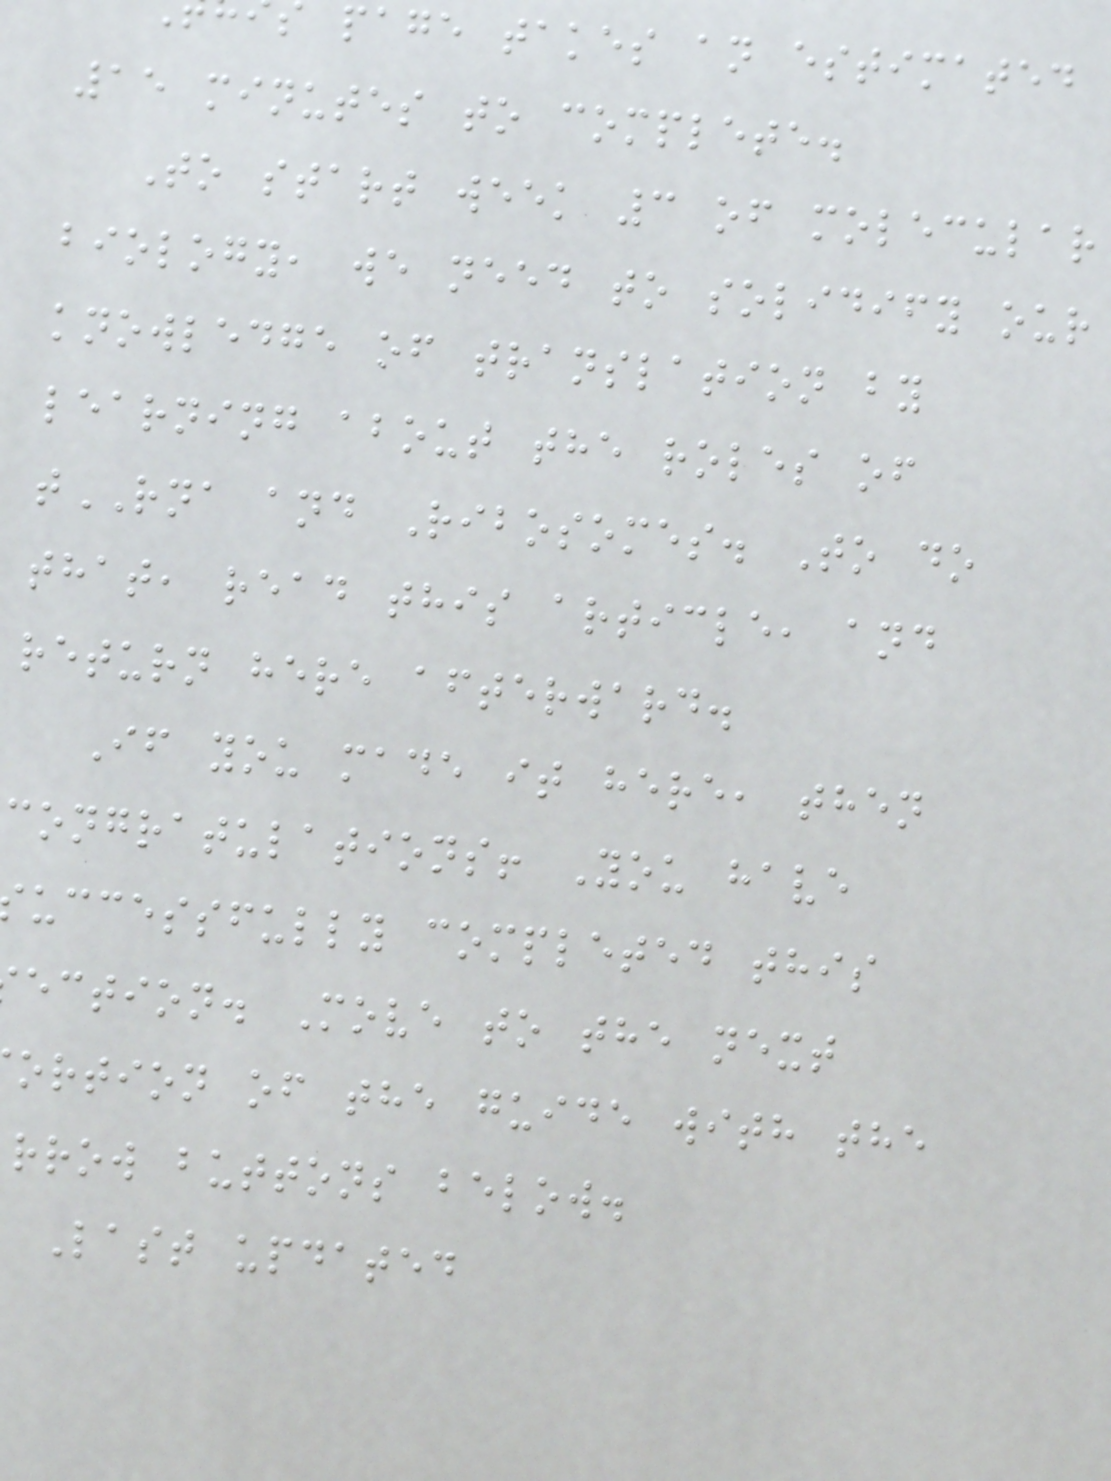page takes an estimated
15 minutes to complete.
To start week 3 of molecular
biology, we need to solidify our
knowledge of translation by
learning about the roles of
tRNA and Ribosomes. To do
that, read this article, and
return here afterward.
If you made it here, then
congratulations! You have
uccessfully completed this
ection. Move to the next
ortion of the guide with the
rrow buttons below.
Last updated
